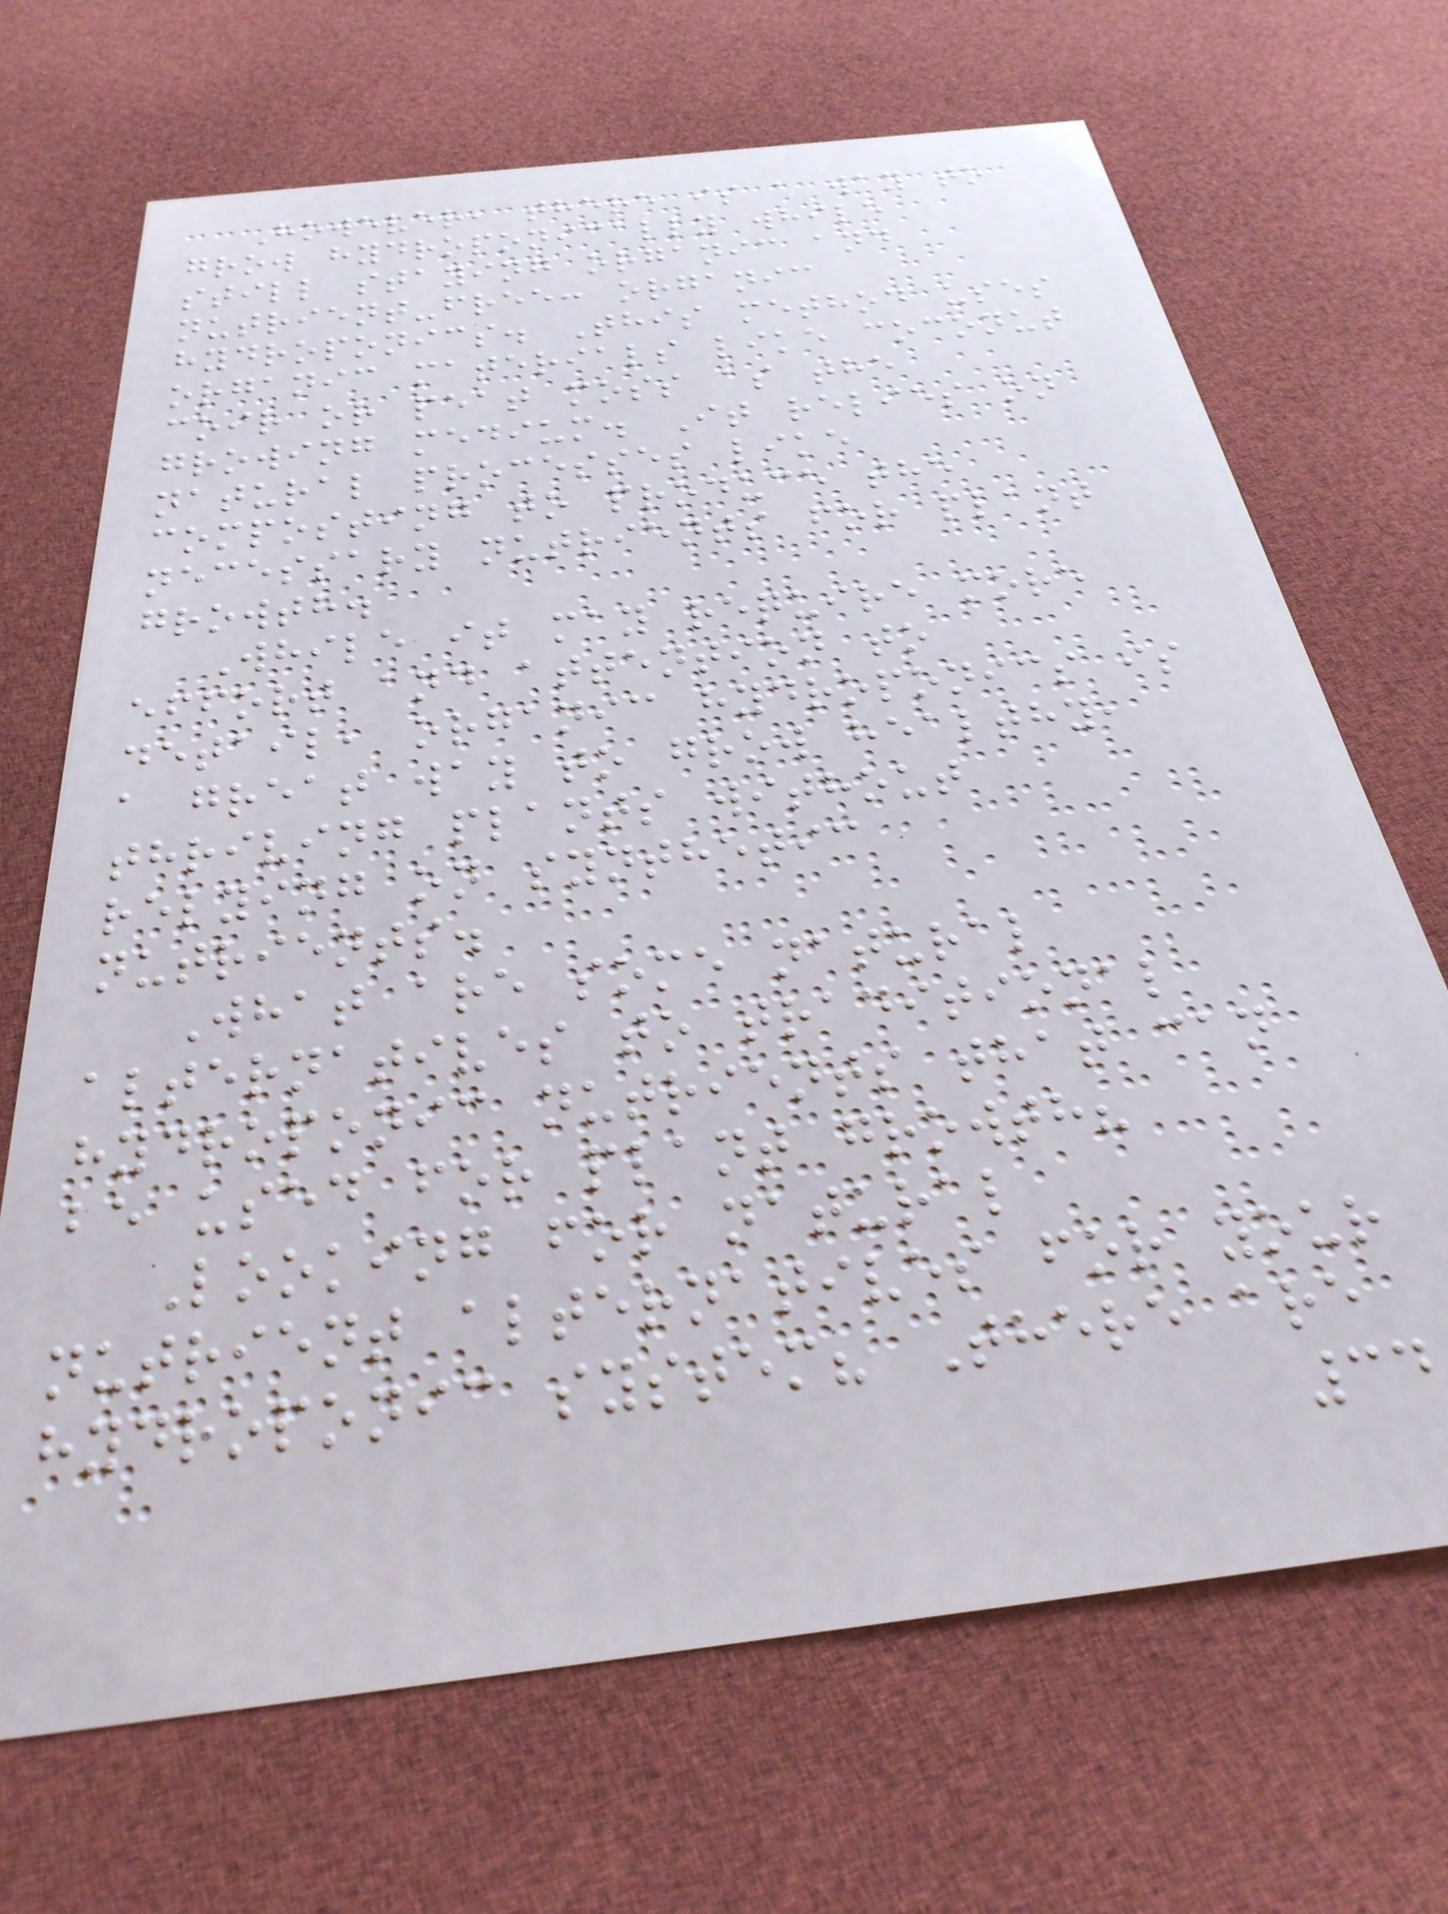However, there is a way to
grow hydroponically while
still staying organic and
nutrient-free: organic
hydroponics. This method uses
organic materials like coconut
coir or peat moss as the
growing medium. It relies on
natural processes like
composting to produce the
necessary nutrients for plant
growth.
While it may require more
effort and attention to
detail, organic hydroponics is
a great way to grow healthy,
thriving plants without
relying on synthetic
nutrients.
What are some natural
alternatives to traditional
hydroponic nutrients that can
be used for plant growth?
Looking for natural
nutrient alternatives for your
hydroponic system? There are
34
